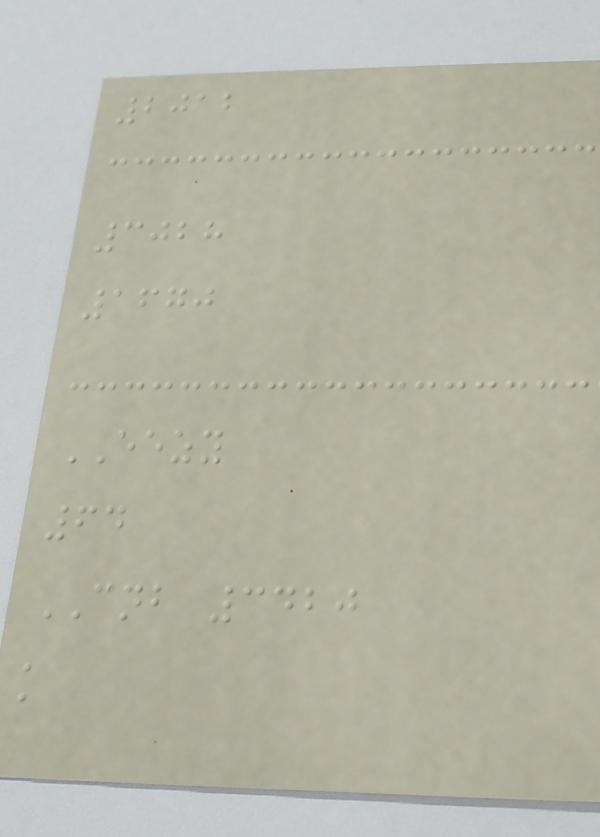2012
3028
1670
EEZY
64
CNB 3420
k
